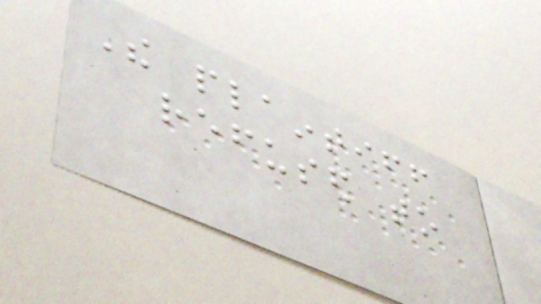The plaintiff
refused to
